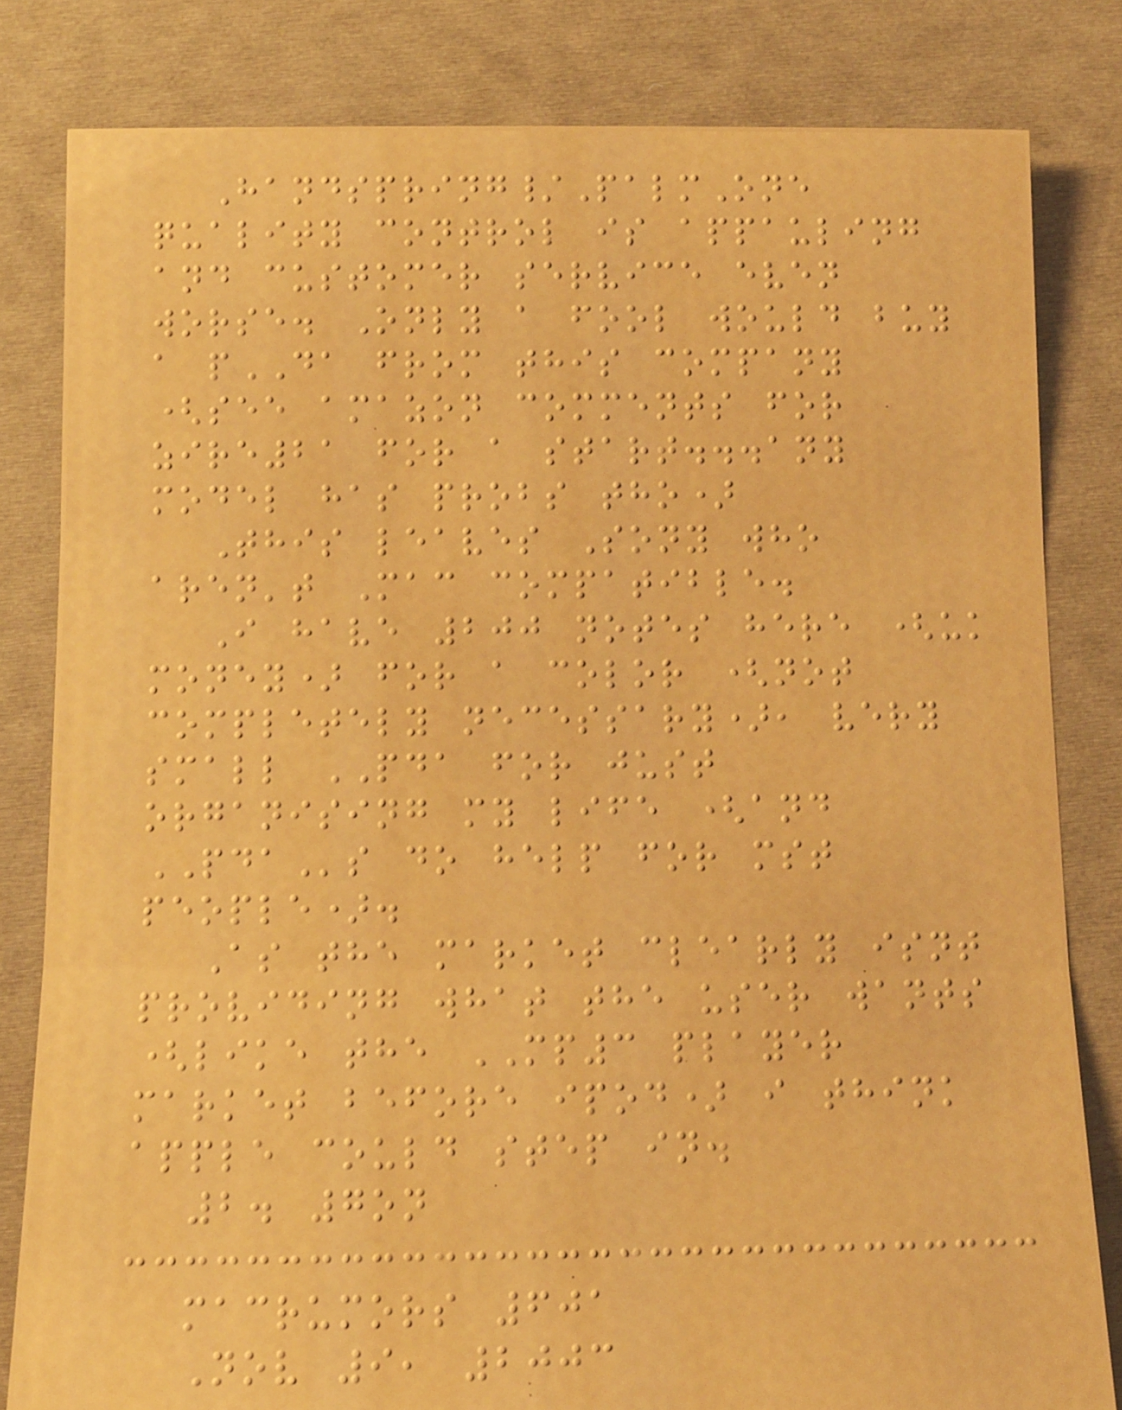Handspring/PalmOne
quality control is appauling
and customer service even
worse. Only a fool would buy
a pDA from this company
(see amazon comments for
zire21 for a start...any
model has probs tho)
This leaves Sony who
aren't Mac compatible.
I have 200 notes here (uk
money) for a color (not
completely necessary), very
small PDA for just
organising my life (and
PDAs do help for mst
people).
As the market clearly isnt
providing what the user wants
(like the MP3 player
market before ipod) i think
apple could step in.
2. 7on
macrumors 601
Nov 9, 2003
